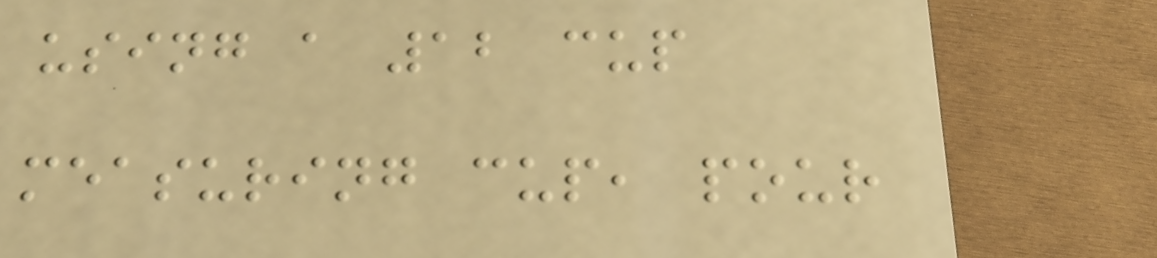using a 12 cup
measuring cup, pour
